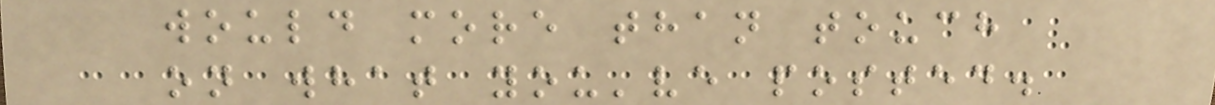would more than touch
on what you've posted.
